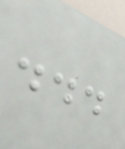...
